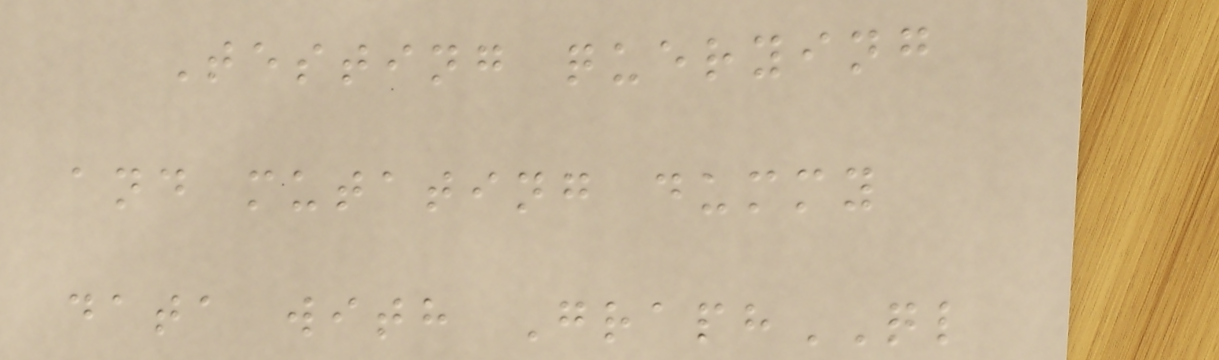Testing querying
and mutating dummy
data with GraphQL
